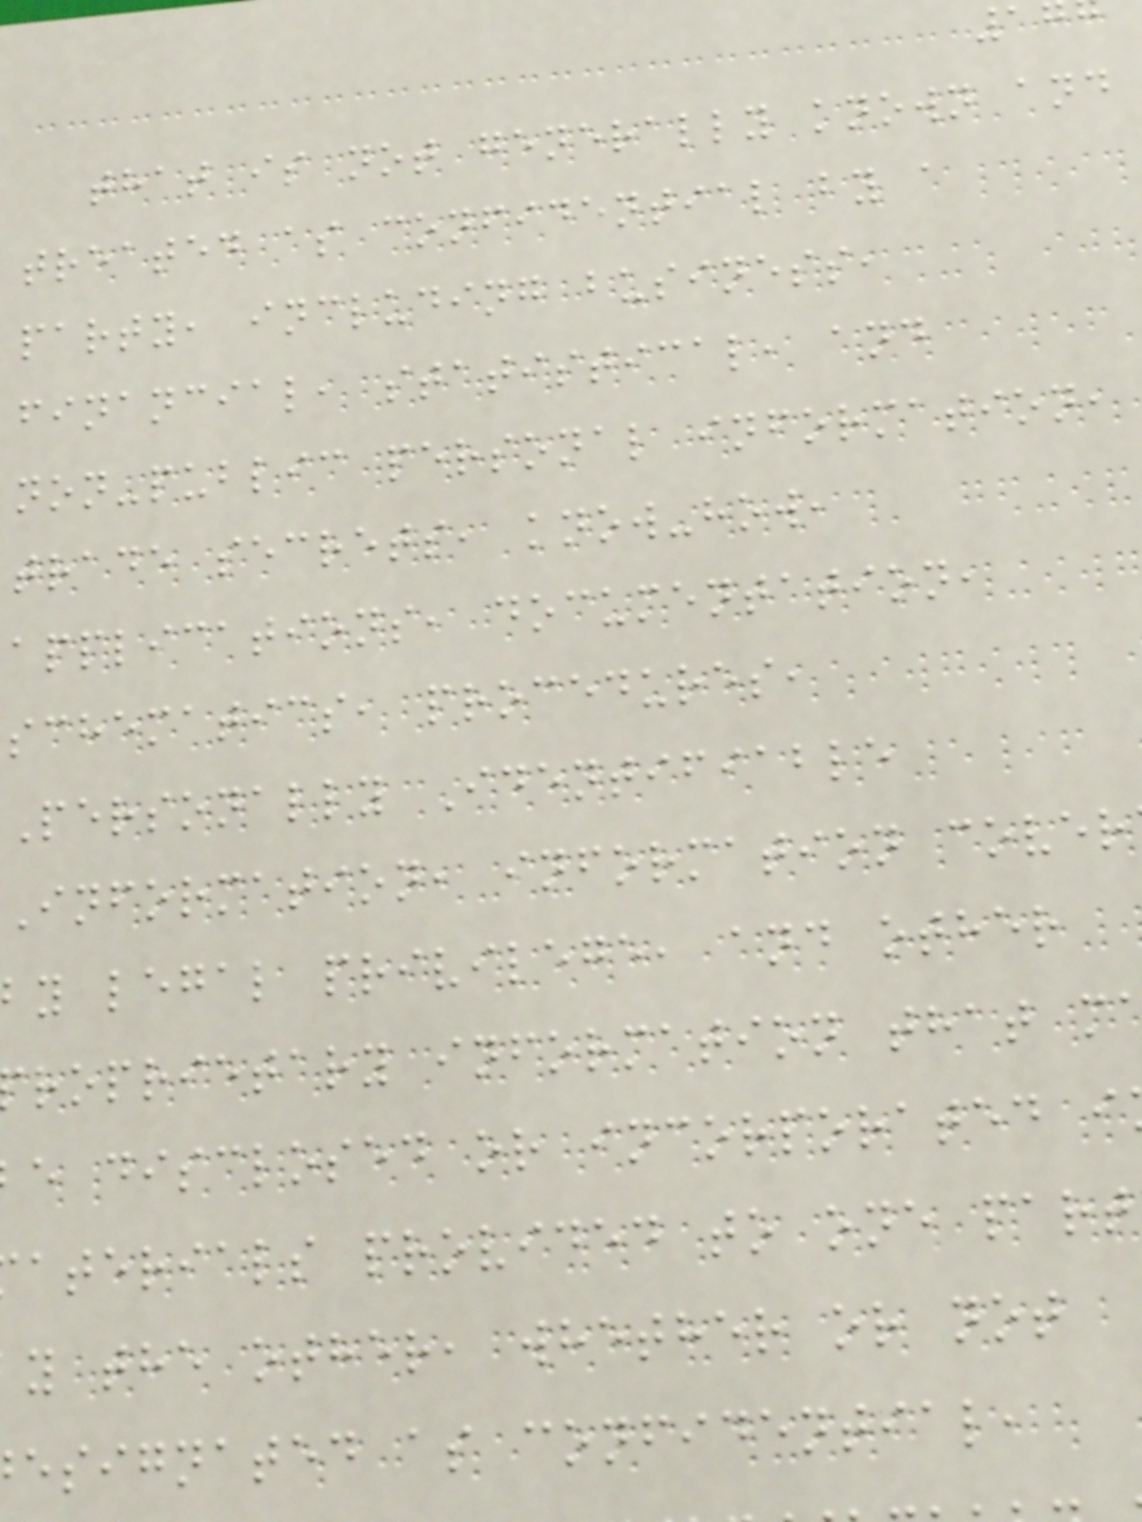that is not generally known and
treated as confidential by a
party, including business,
financial, statistical, and
non-public personal information,
trade secrets, know-how,
applications, documentation,
schematics, procedures,
Personally Identifiable
Information, information cover
y legal privilege, and other
roprietary information that m
e disclosed or incorporated i
aterials provided to one part
y the other, whether or not
esignated as confidential,
